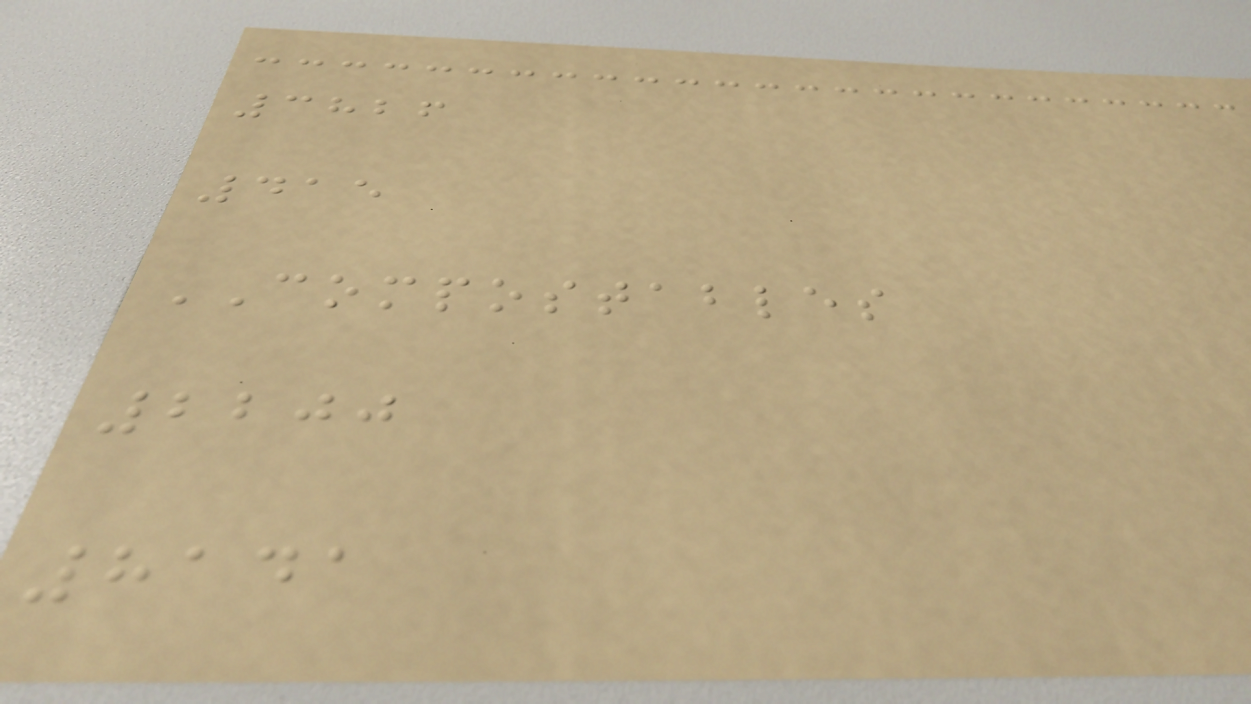3826
415
COMPOSTABLES
2200
8141
